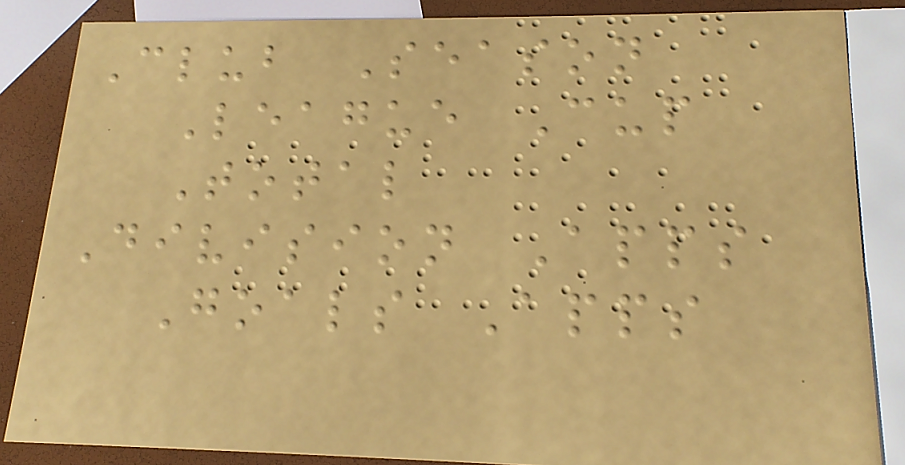Club Season
League Cup
Total
Division Apps
Goals Apps
